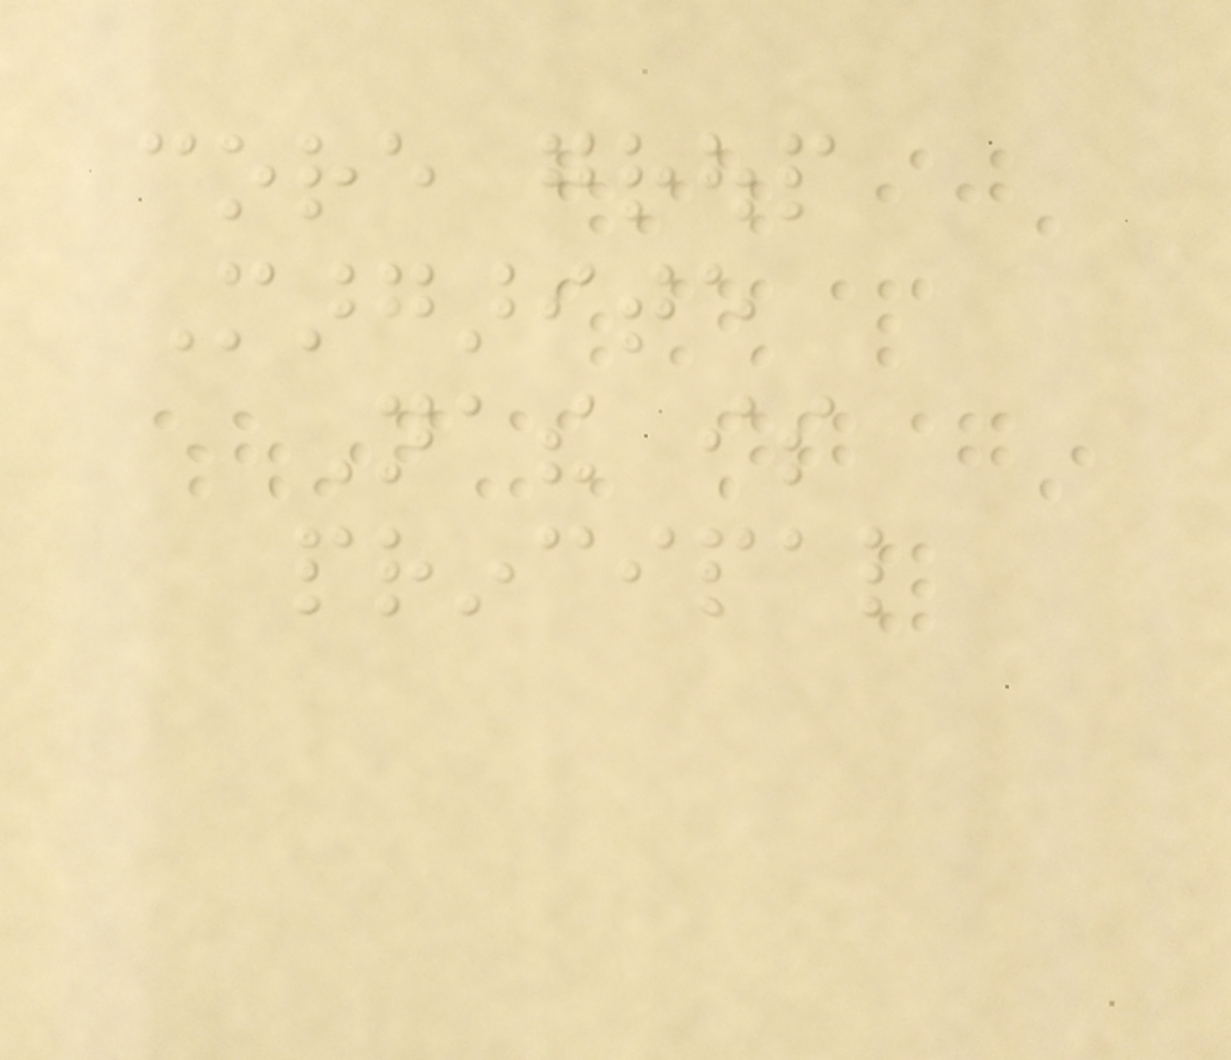core group
Margarite
Nathe is
principal
